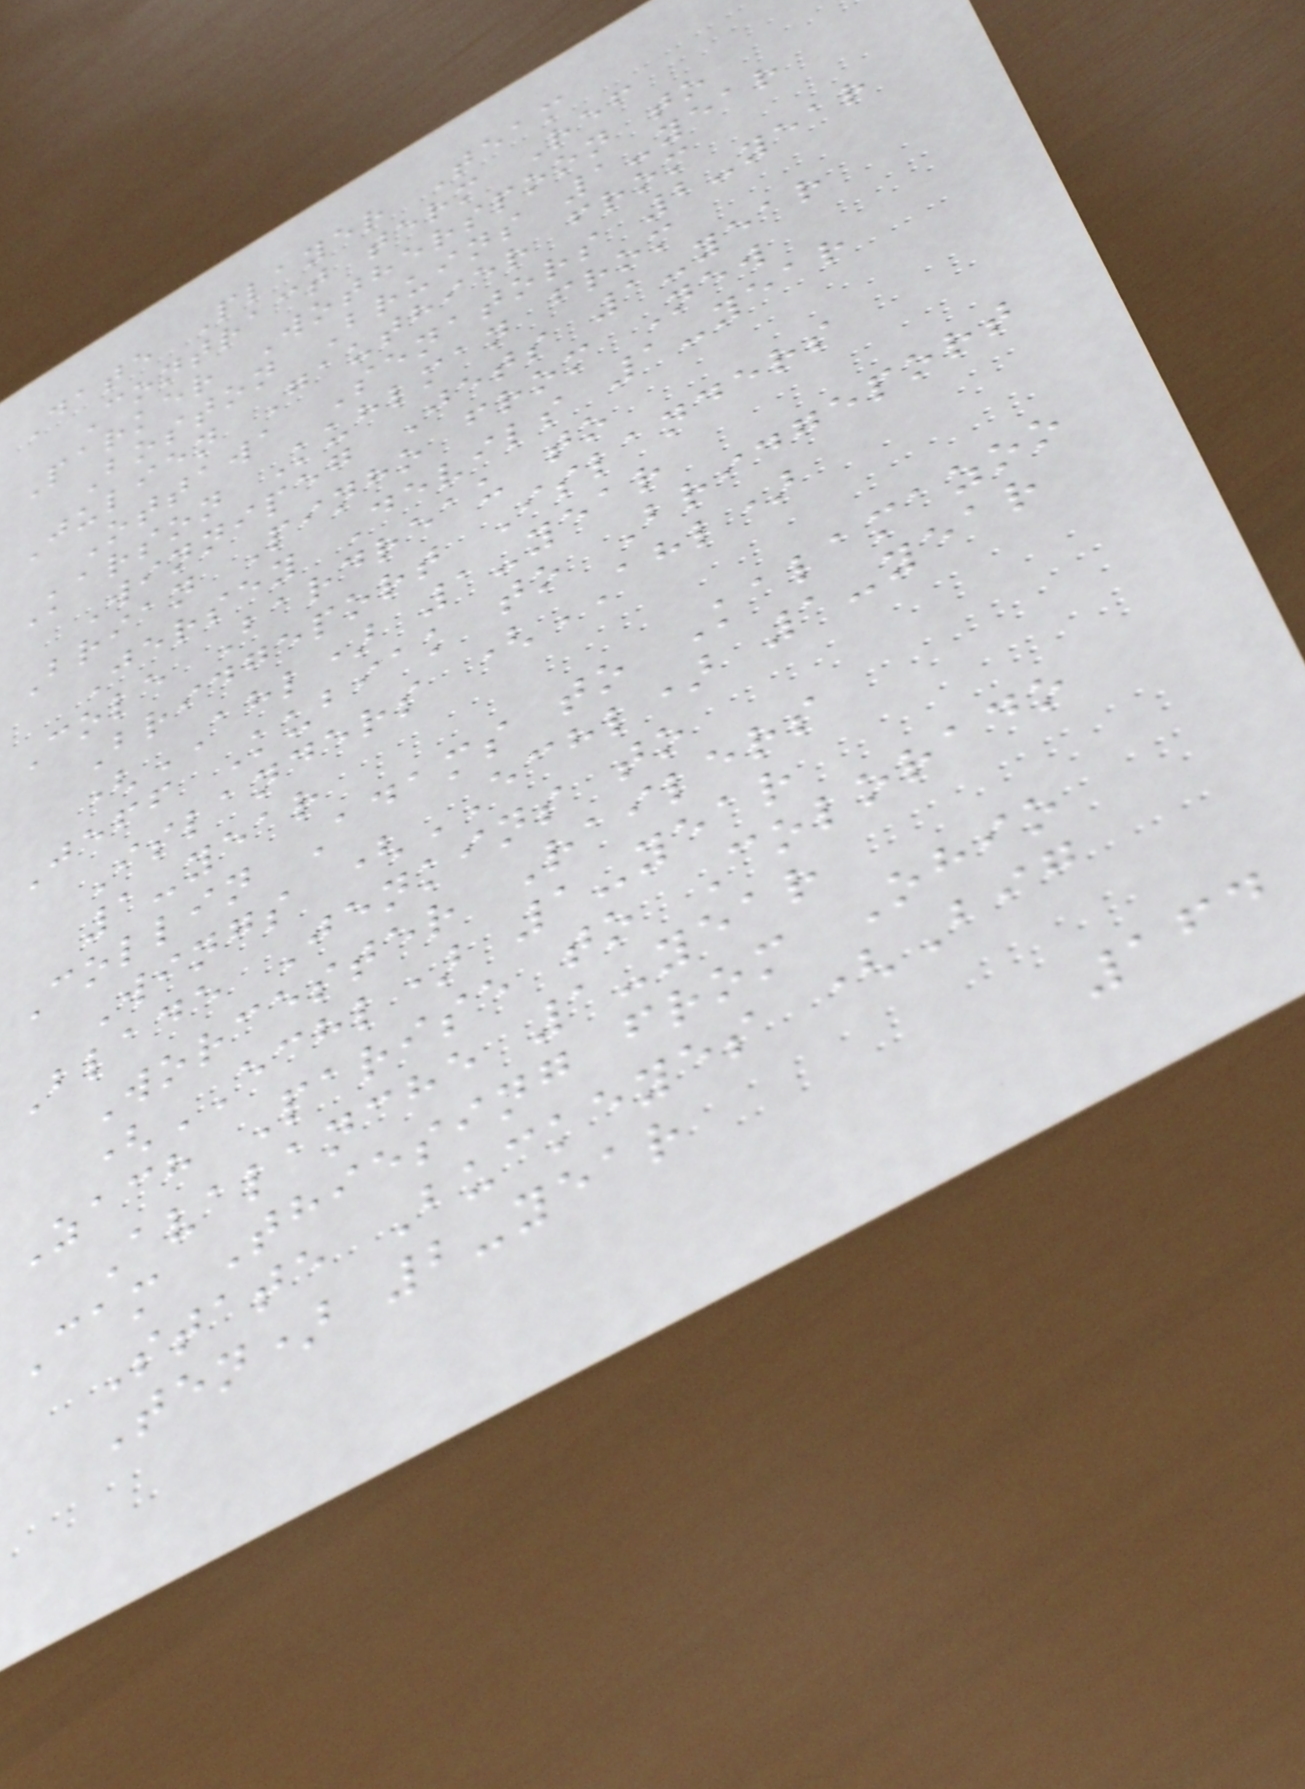Date Player Team
Contract term Ref
Parker Wotherspoon to
Boston Bruins 1-year
Julien Gauthier from
Ottawa Senators 2-year
Karson Kuhlman from
Winnipeg Jets 1-year
Brian Pinho from New
Jersey Devils 1-year
Cole Bardreau to
Bridgeport Islanders
(AHL) 1-year
Jeff Kubiak to Bridgeport
Islanders (AHL)
1-year
Collin Adams to Kalamazoo
Wings (ECHL) 1-year
Blade Jenkins to
Worcester Railers
(ECHL) 1-year
Zach Parise to Colorado
Avalanche 1-year
Cam Thiesing from Ohio
State Buckeyes (Big
Ten) 2-year
164
